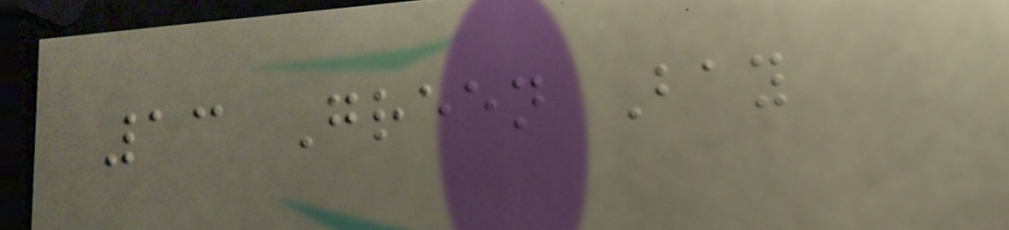13 Green Bay
